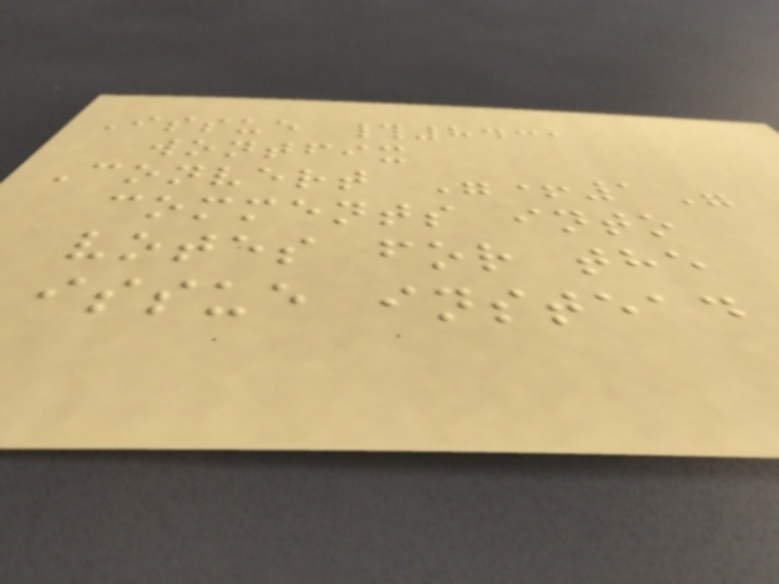Issue #8431
wontfix
Convert "+1"
comments into
votes for the
issue instead
